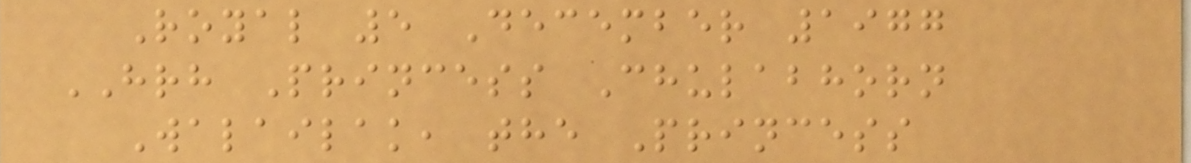Royal 5 December 1977
HRH Princess Chulabhorn
Walailak, the Princess
